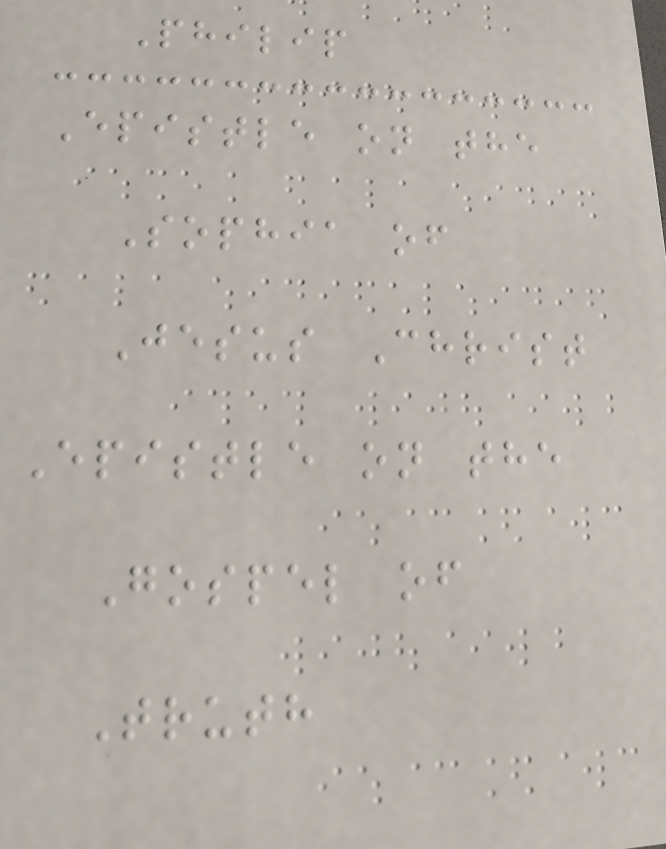Philip
Epistle on the
Sophia of
Jesus Christ
Epistle on the
Gospel of
Truth
